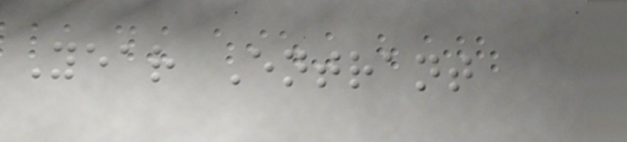Year Entrant
